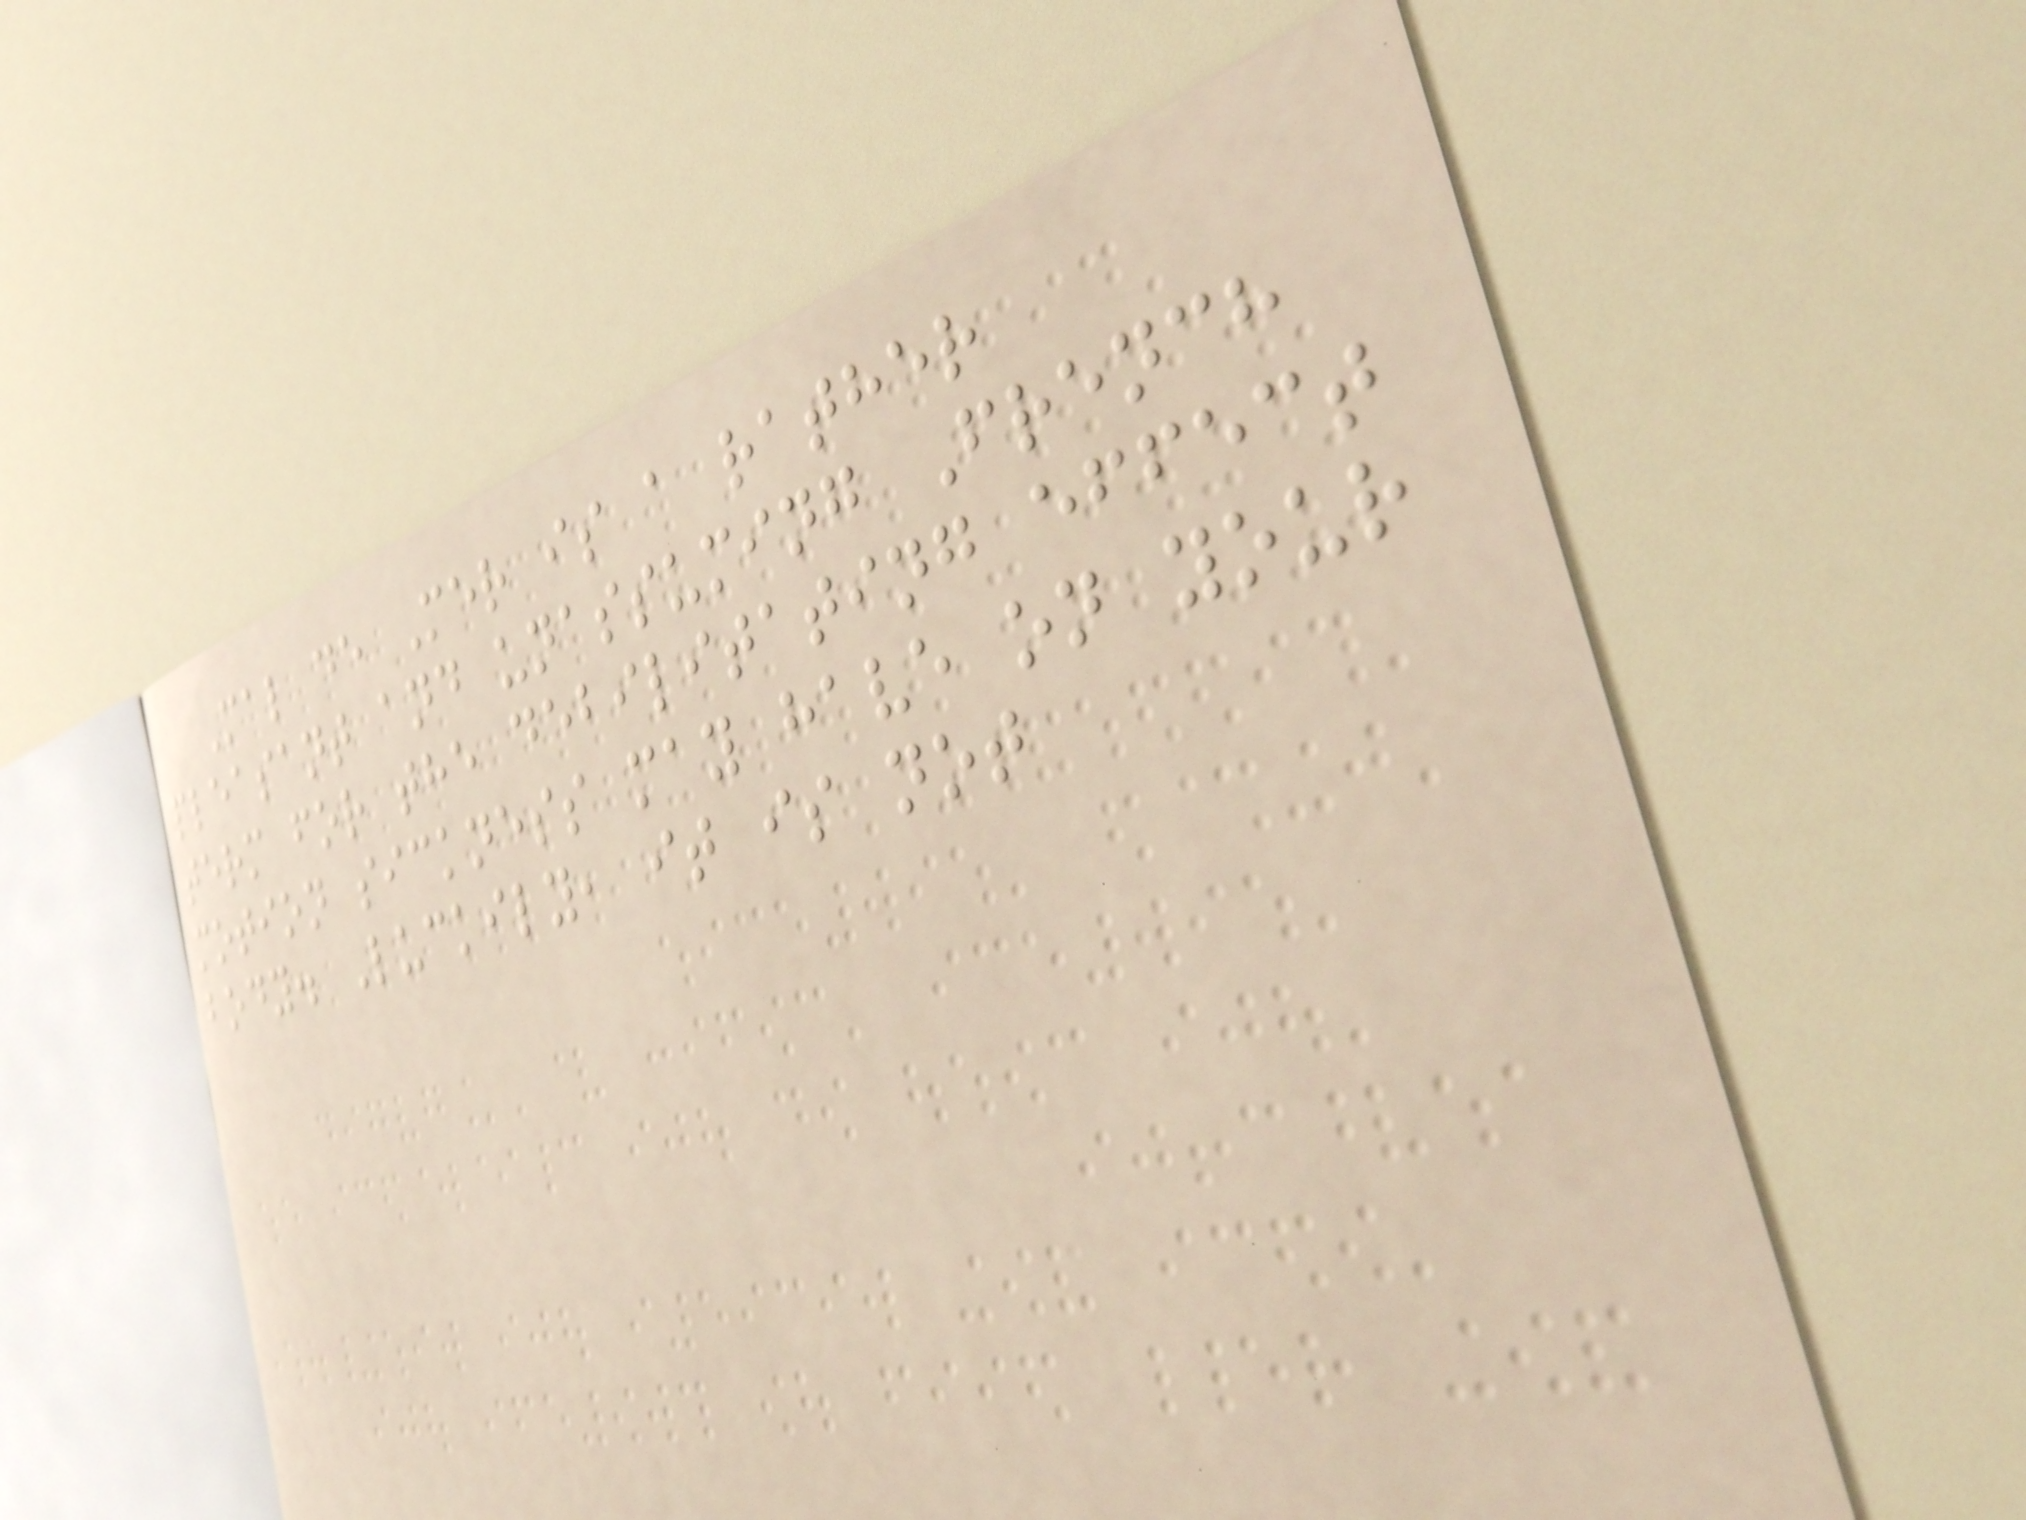Mal de Mer is a rather
pleasant and unassuming French
term for the debilitating effect
motion sickness may have on your
body. Luckily, it is not
